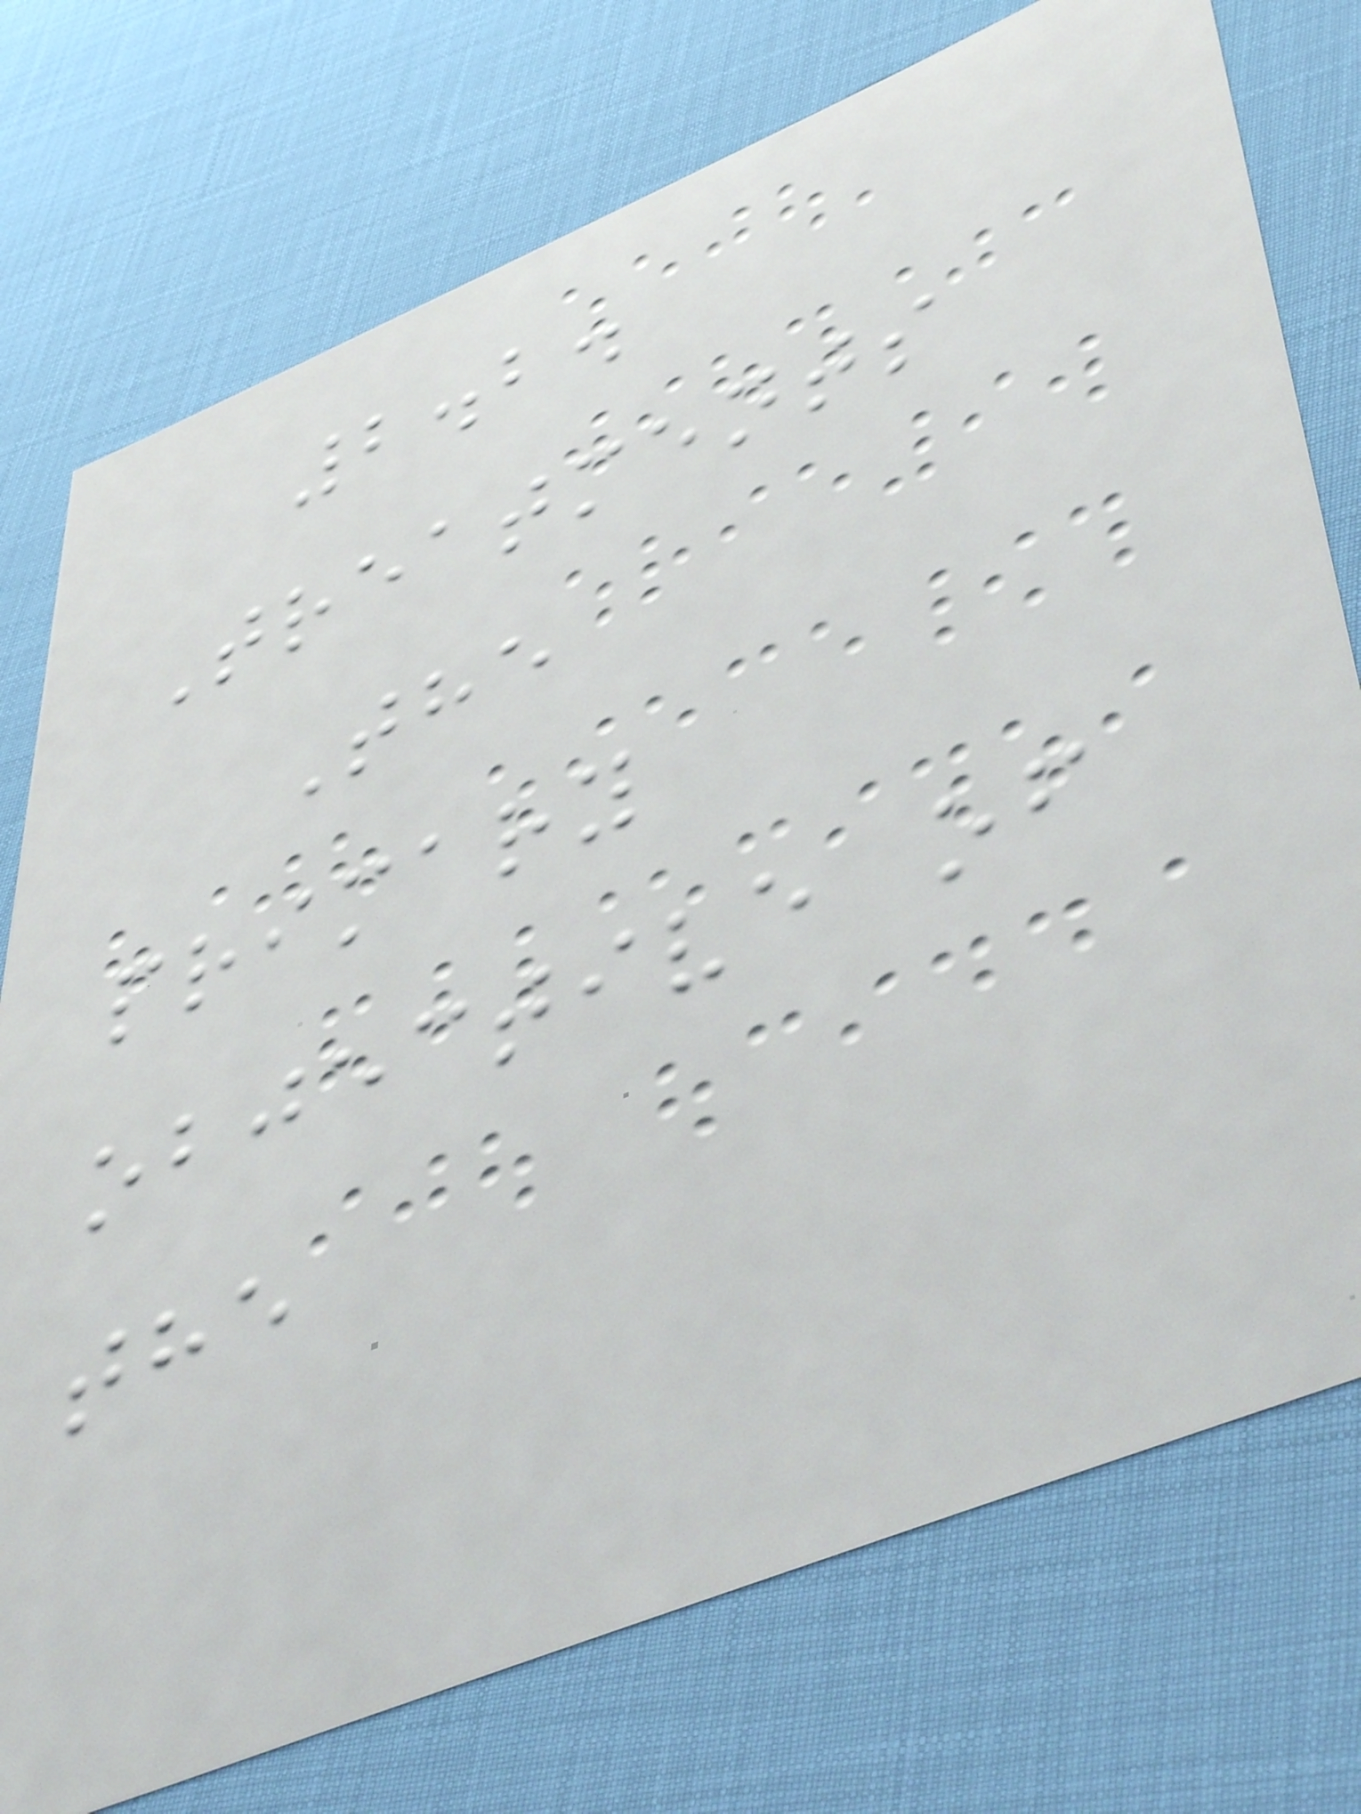2.2.
Treatments
The
primary
objective of
the
